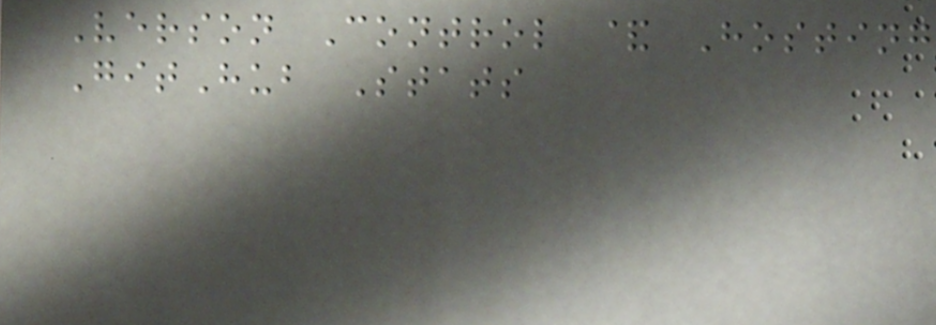Verson Control & Hosting
GitHub Stats
